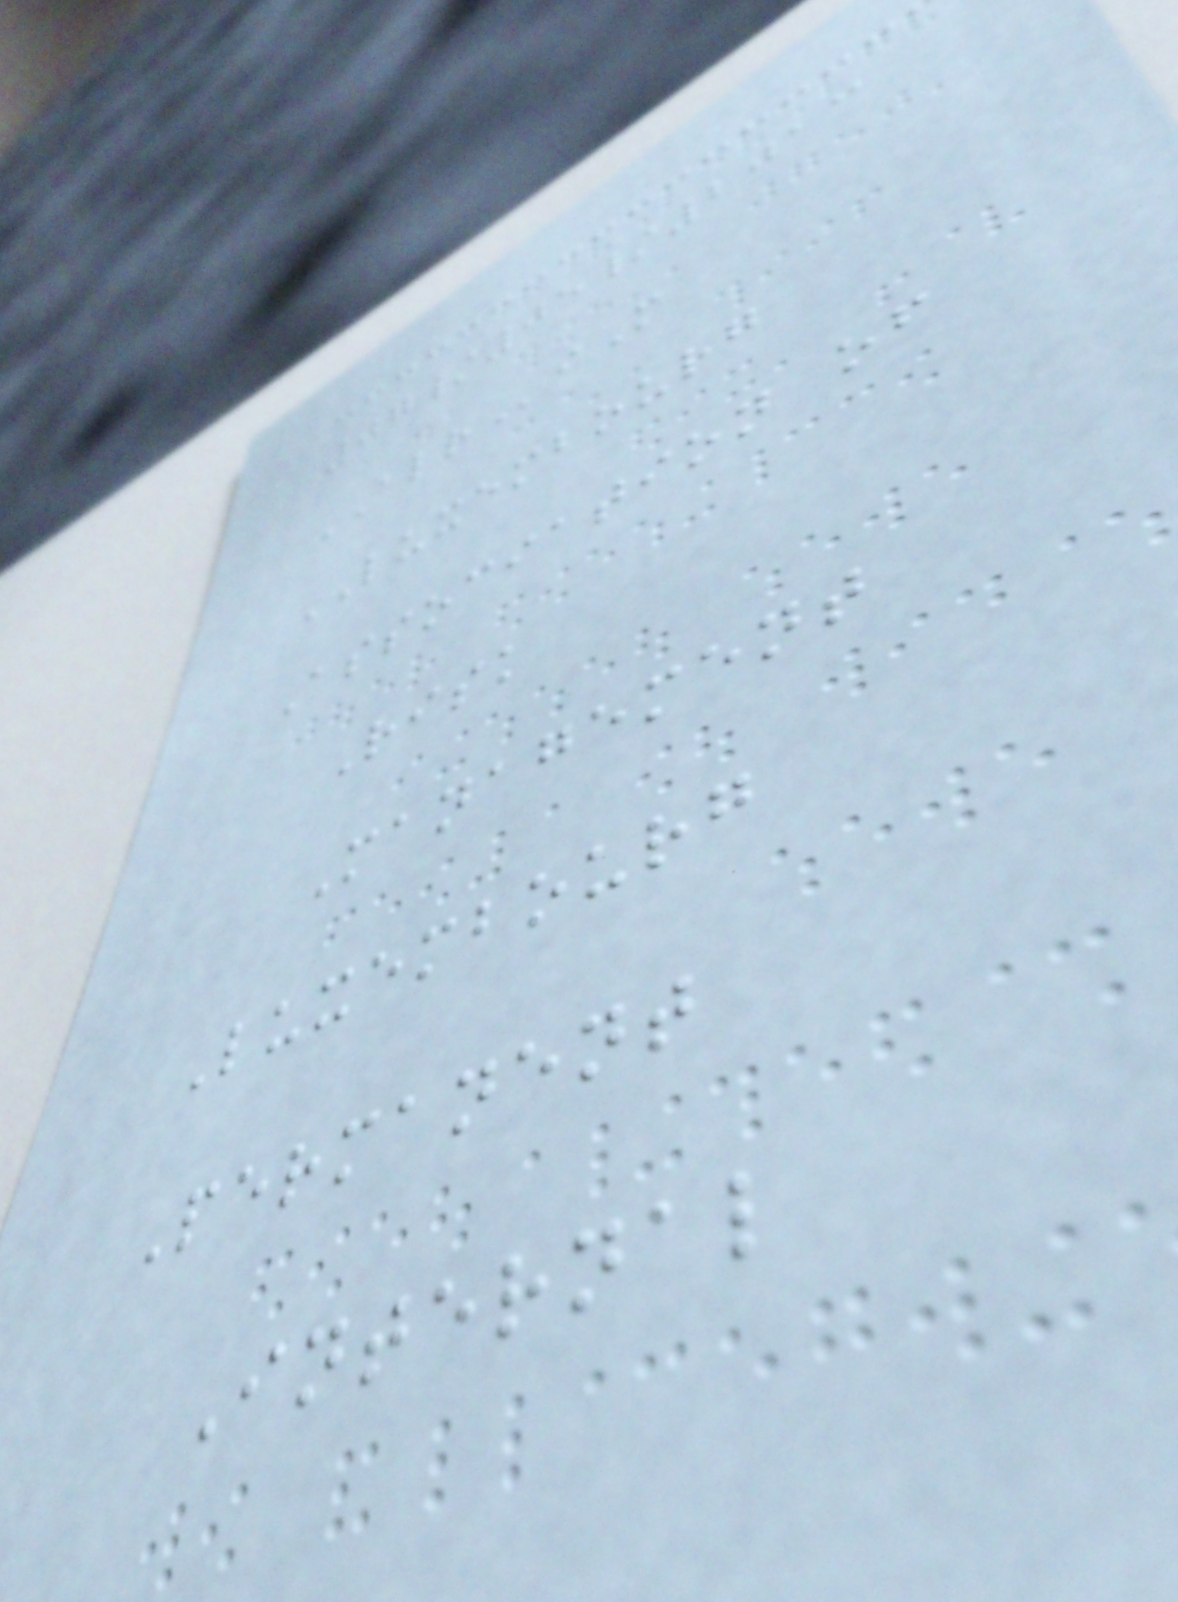07/05/2013
ALRiM
LUXEMBOURG
Association of
Risk
Management
Luxembourg
Permanent
Internal
